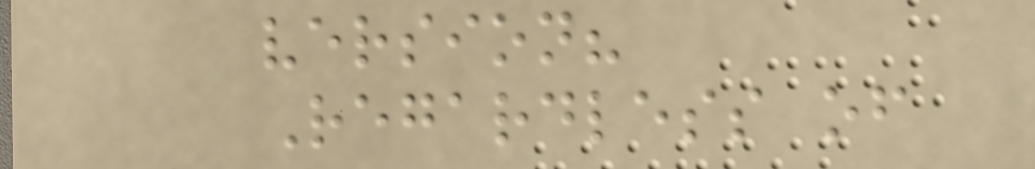version?
Regardless of
